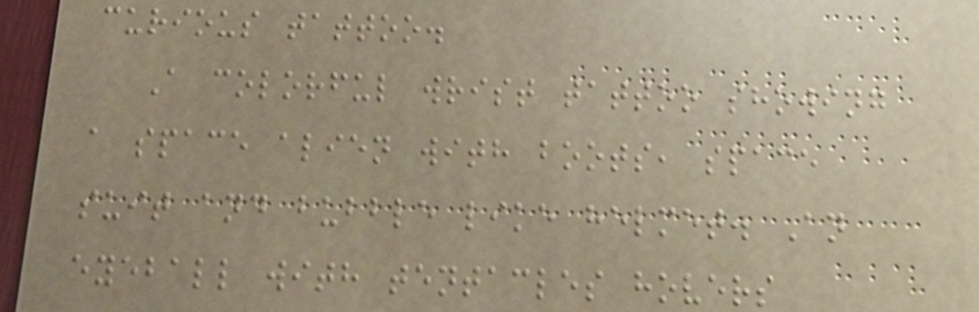curious tattoo.
A colorful wrist tattoo showing
a space alien with boots, space
suit and bubble like helmet. An
eyeball with tentacles hovers
